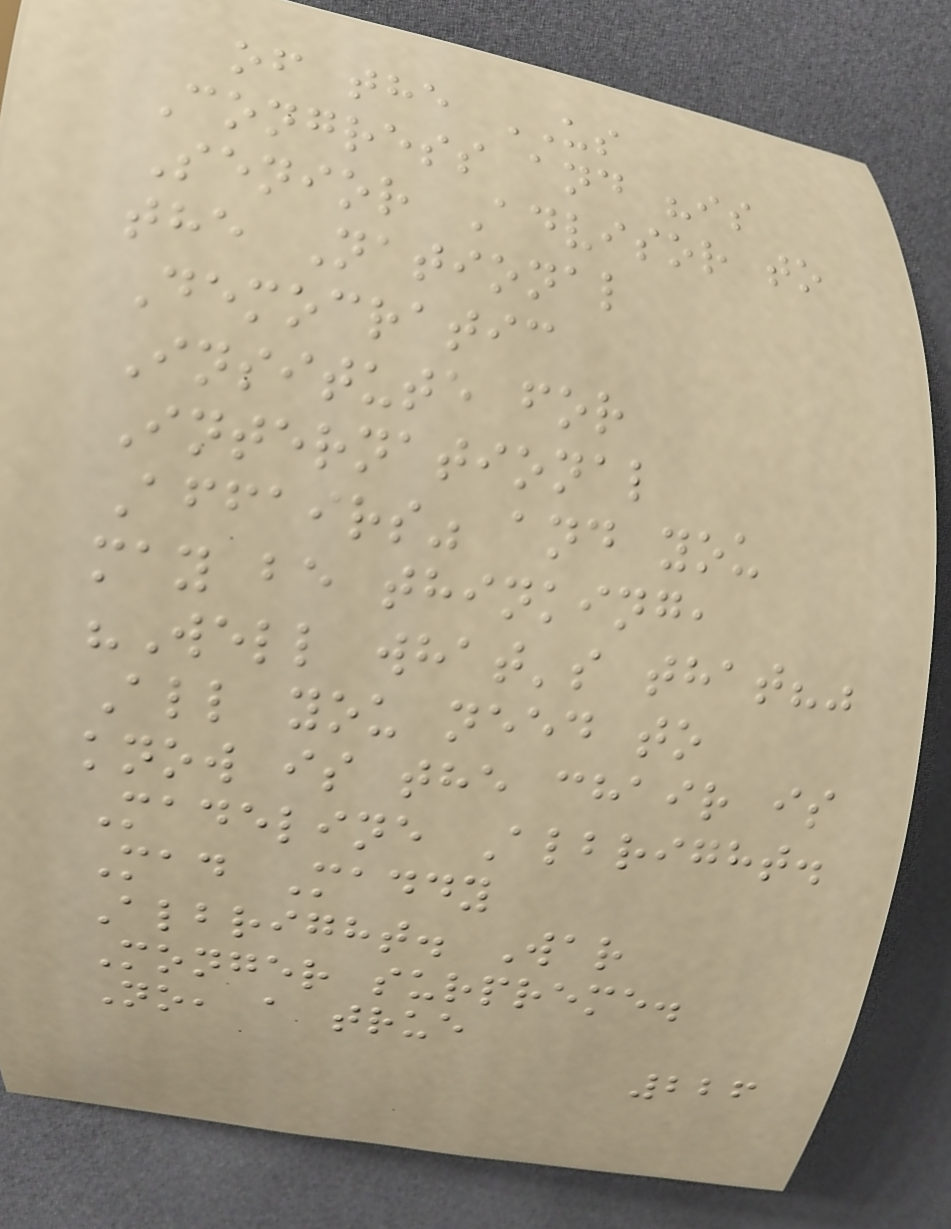of the US
Congress and "is
Senior Advisor to
the National
Democratic
Insitute for
International
Affairs" and you
may be thinking,
"Well what's that?"
All you need to
know is the chair is
Madeline Albright.
Mad Maddy
Albright. War
Monger surpreme.
No, a true
226
